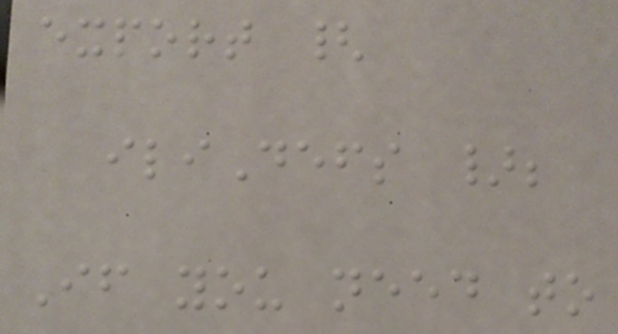export {
iliDefs };
If you need to
